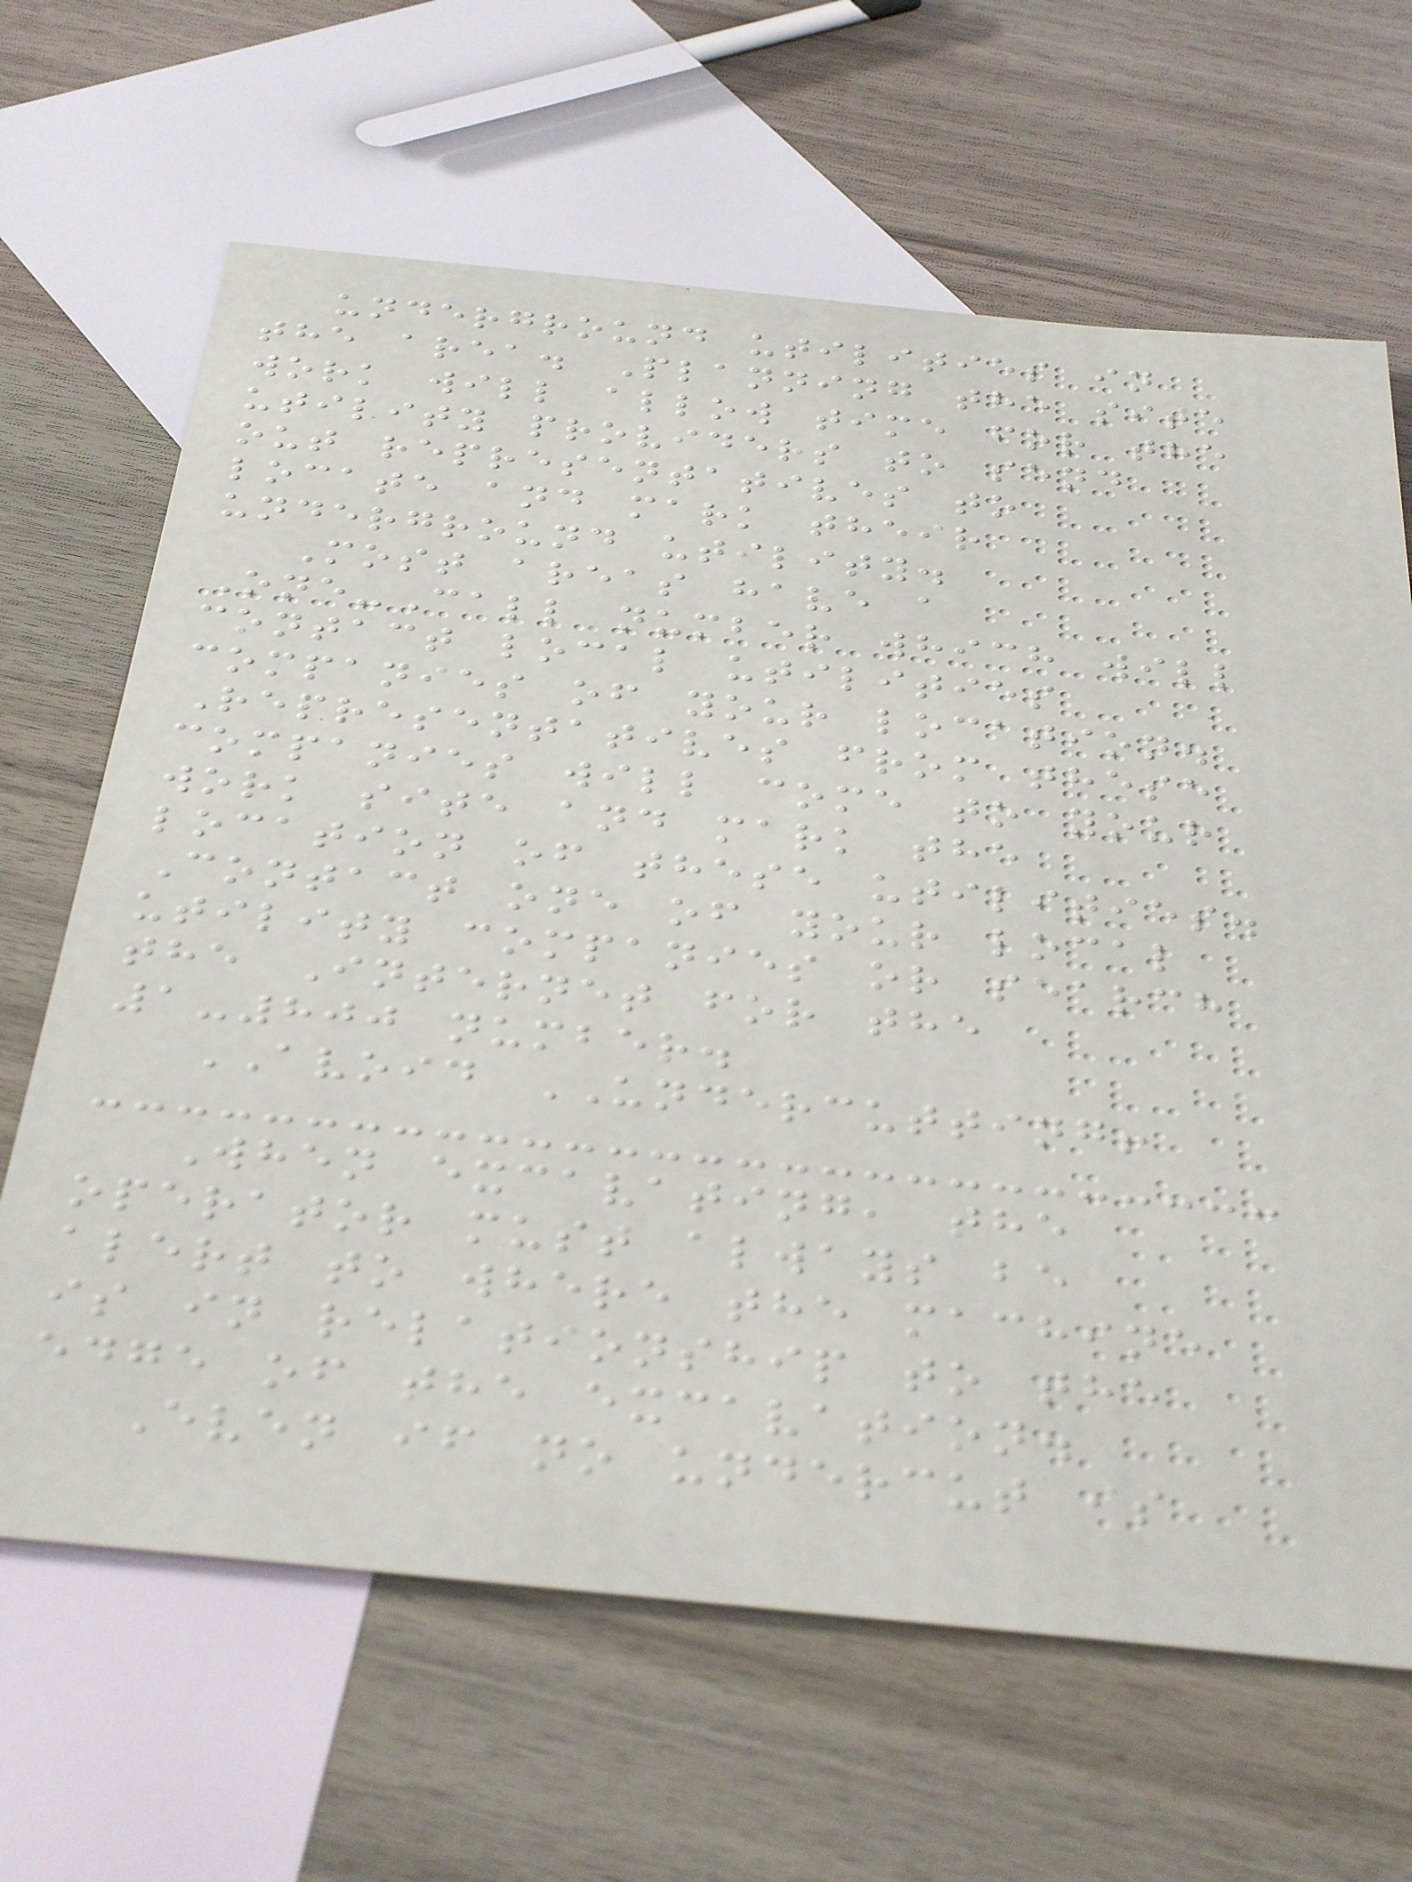underground utilities in
the area. Planning the site
work will allow time for the
utility providers to send
out representatives to
locate and mark their
underground utility.
Most areas have a
One-Call number which will
contact local utilities
companies of your location.
Representatives from these
companies will come to your
work site and mark the
location of these utilities.
Contact one of your local
utility companies or search
the Internet for the
1-800 number.
AVOID UNDERCUTTING!
When excavating, the
operator must always be
alert to where the machine
is in relationship to the
edge of the excavation.
Even if no undercut is
